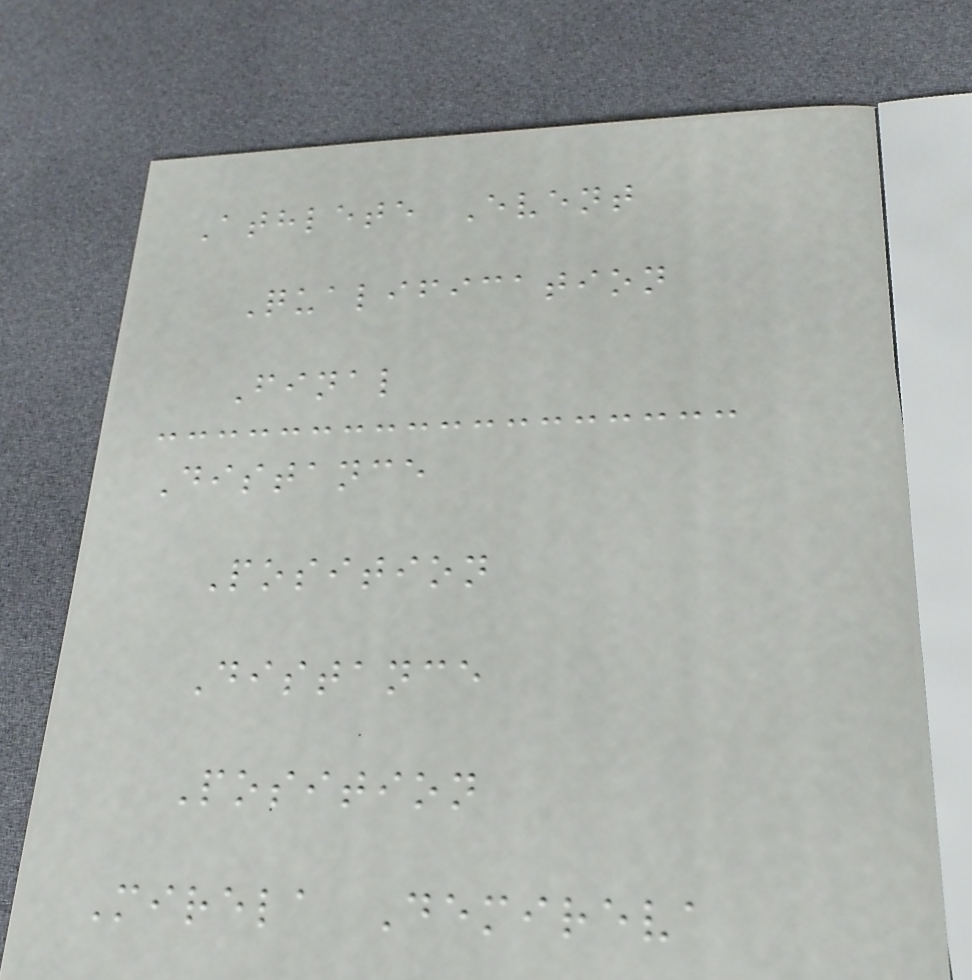Athlete Event
Qualification
Final
Distance
Position
Distance
Position
Mirela Demireva
